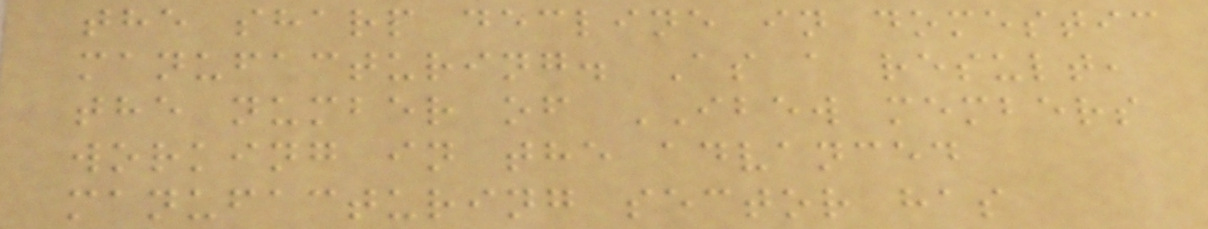the sharp decline in domestic
manufacturing. As a result,
the number of IBEW members
working in the advanced
manufacturing sector has
